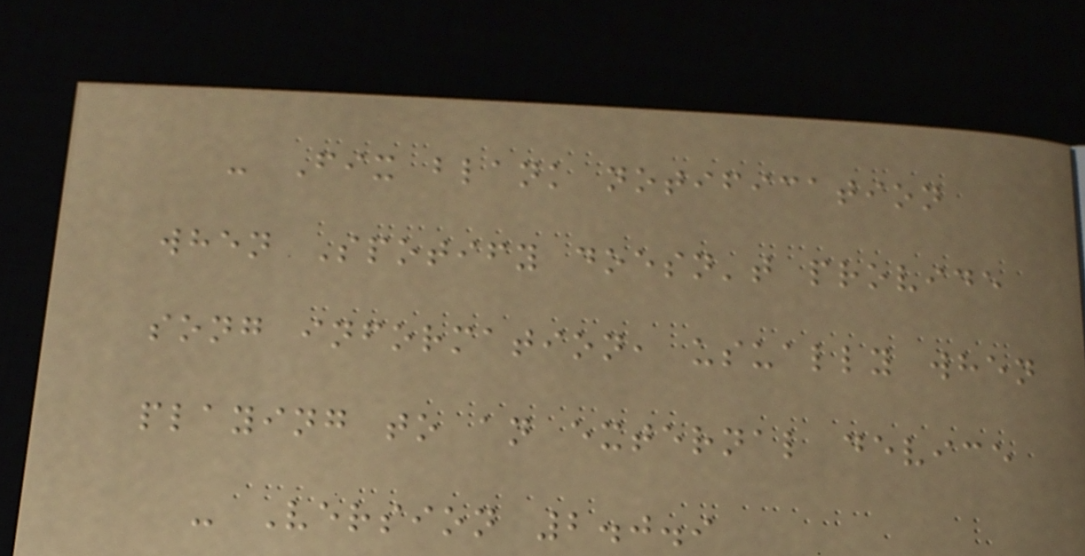- Fix blank notification
when Spotify doesn't provide
song information, usually when
playing to an external device
- Version 2.0.9
